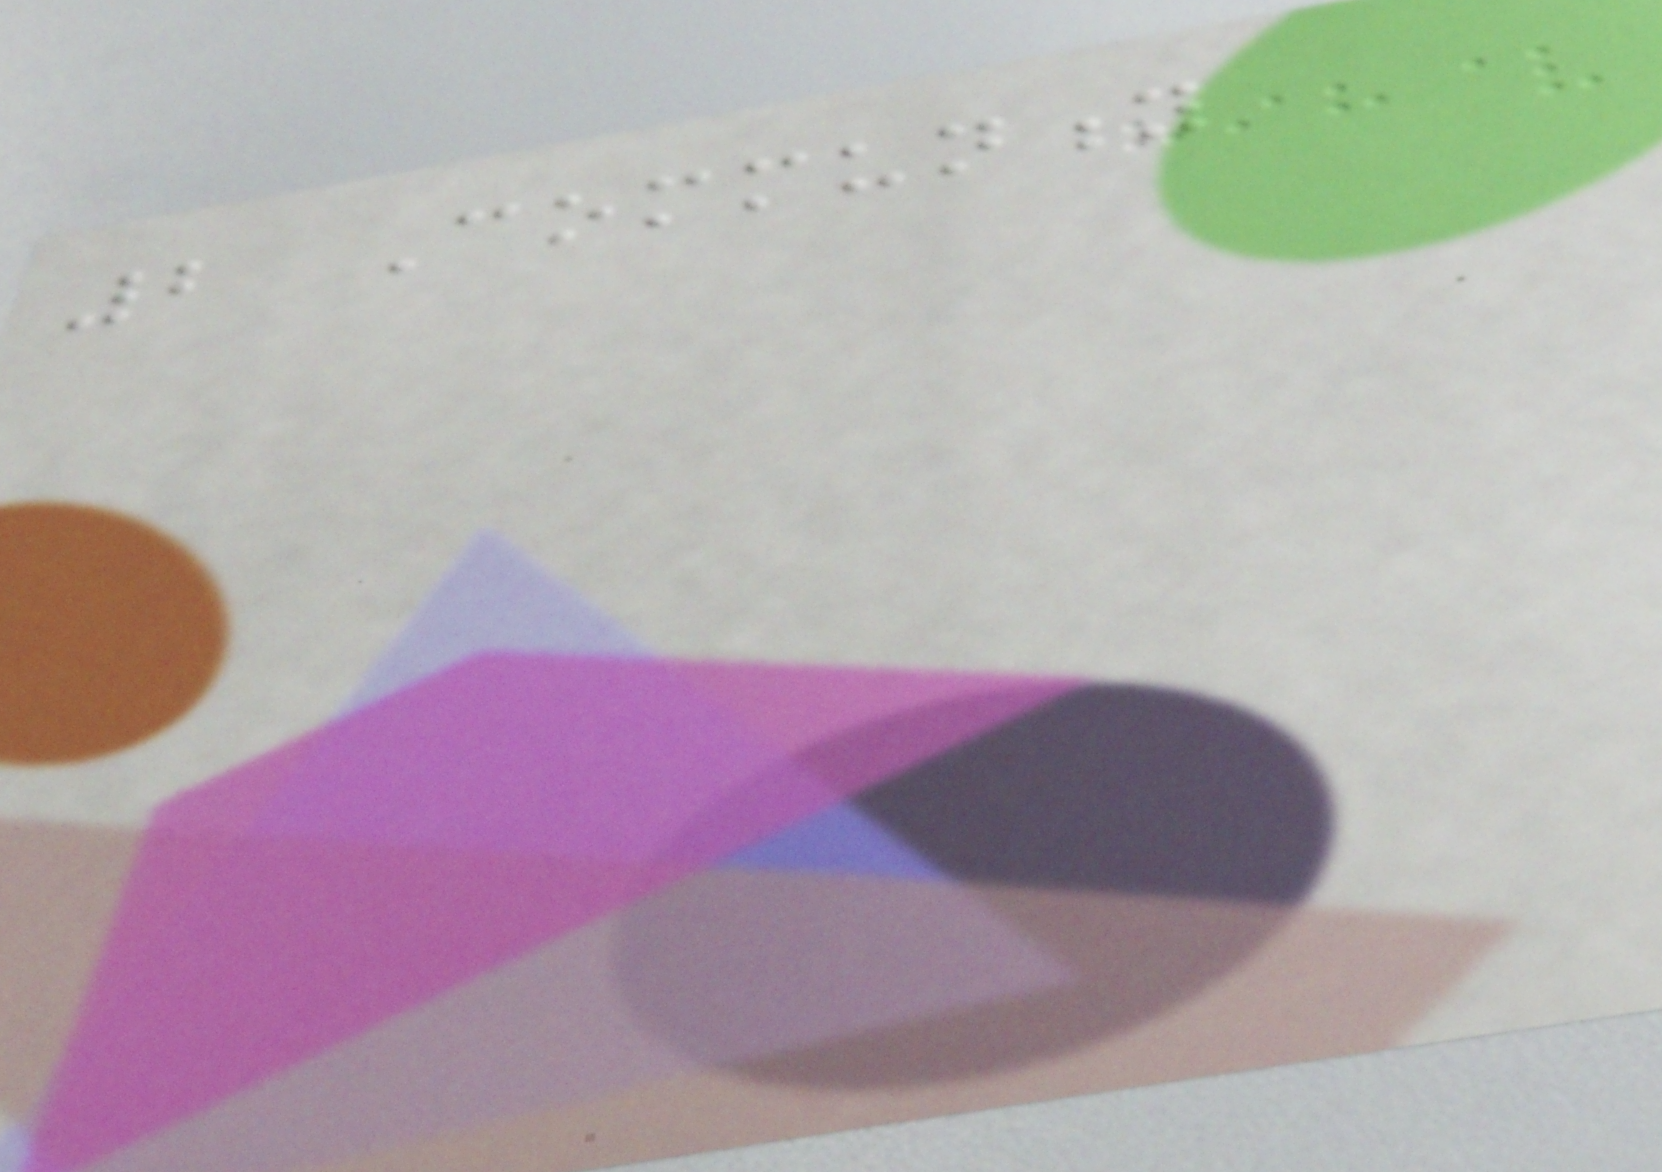2 Community
